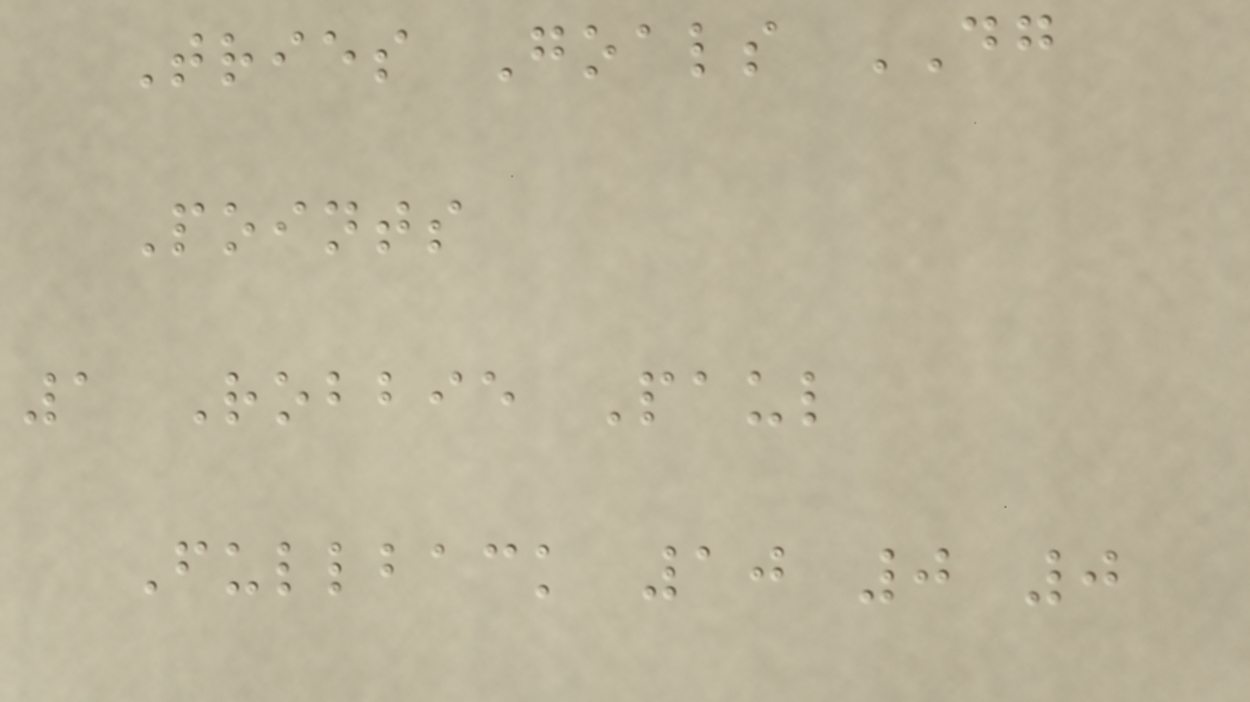Tries Goals DG
Points
1 Robbie Paul
Fullback 10 0 0
